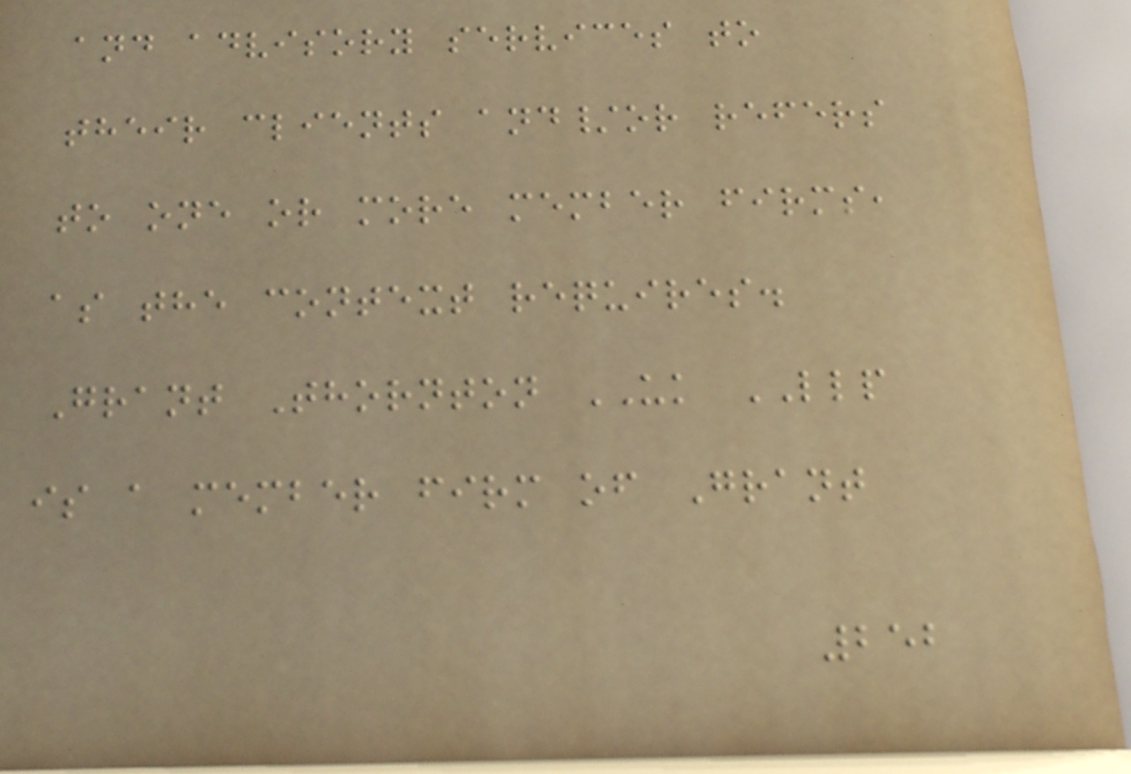and advisory services to
their clients and/or refers
to one or more member firms,
as the context requires.
Grant Thornton UK LLP
is a member firm of Grant
252
